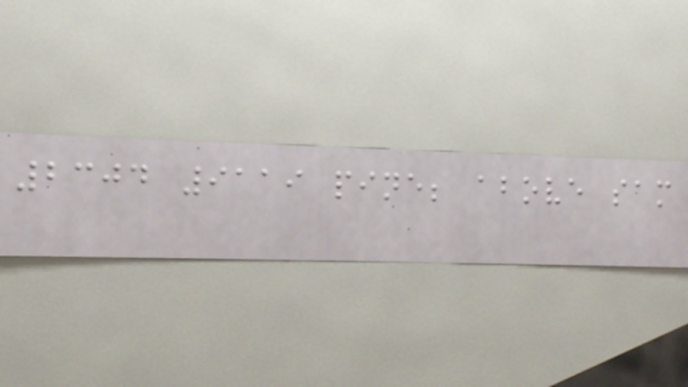2304 9119 pine; above sam
